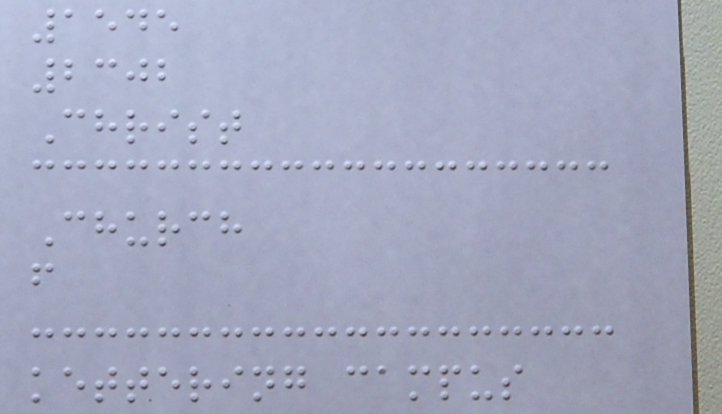1545
2302
Christ
Church
f
kettering campus
